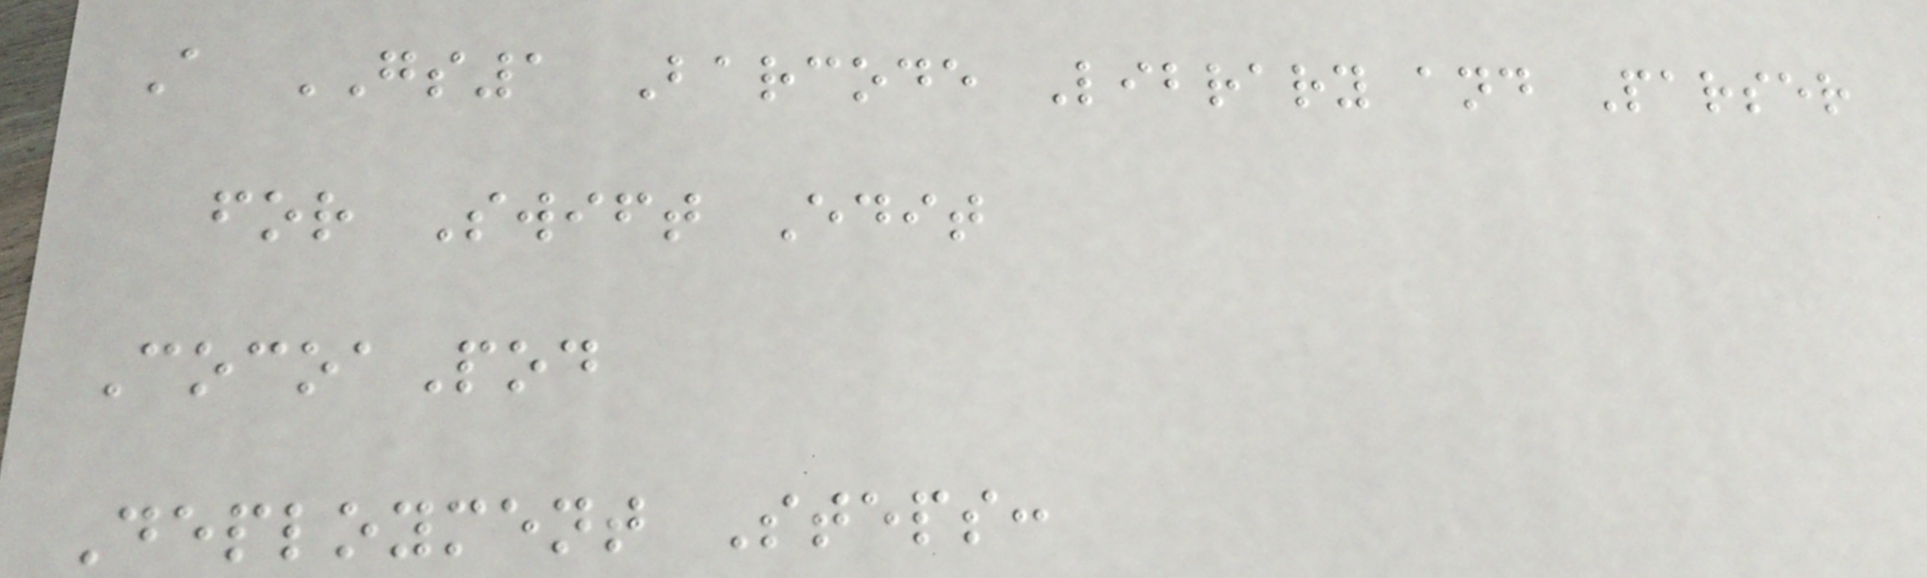A GS1 Barcode Library and Parser
for Swift Edit
CocoaPod
Deployment Steps:
